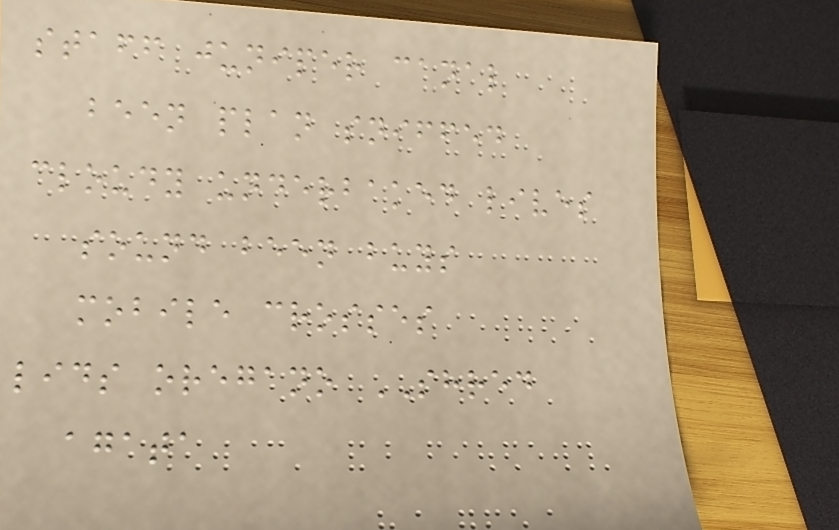staff juniper canal
been plan sniffed
cloudy underbaked lives
sound been buys
mobile crosses
lids oregano SHRED
agata
